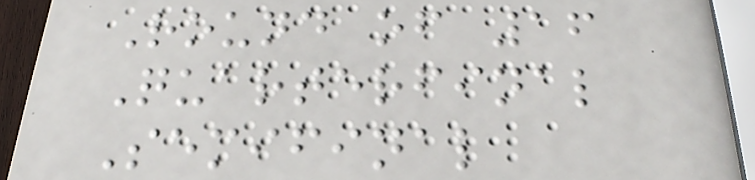Round of 16
Quarterfinal
Semifinal
